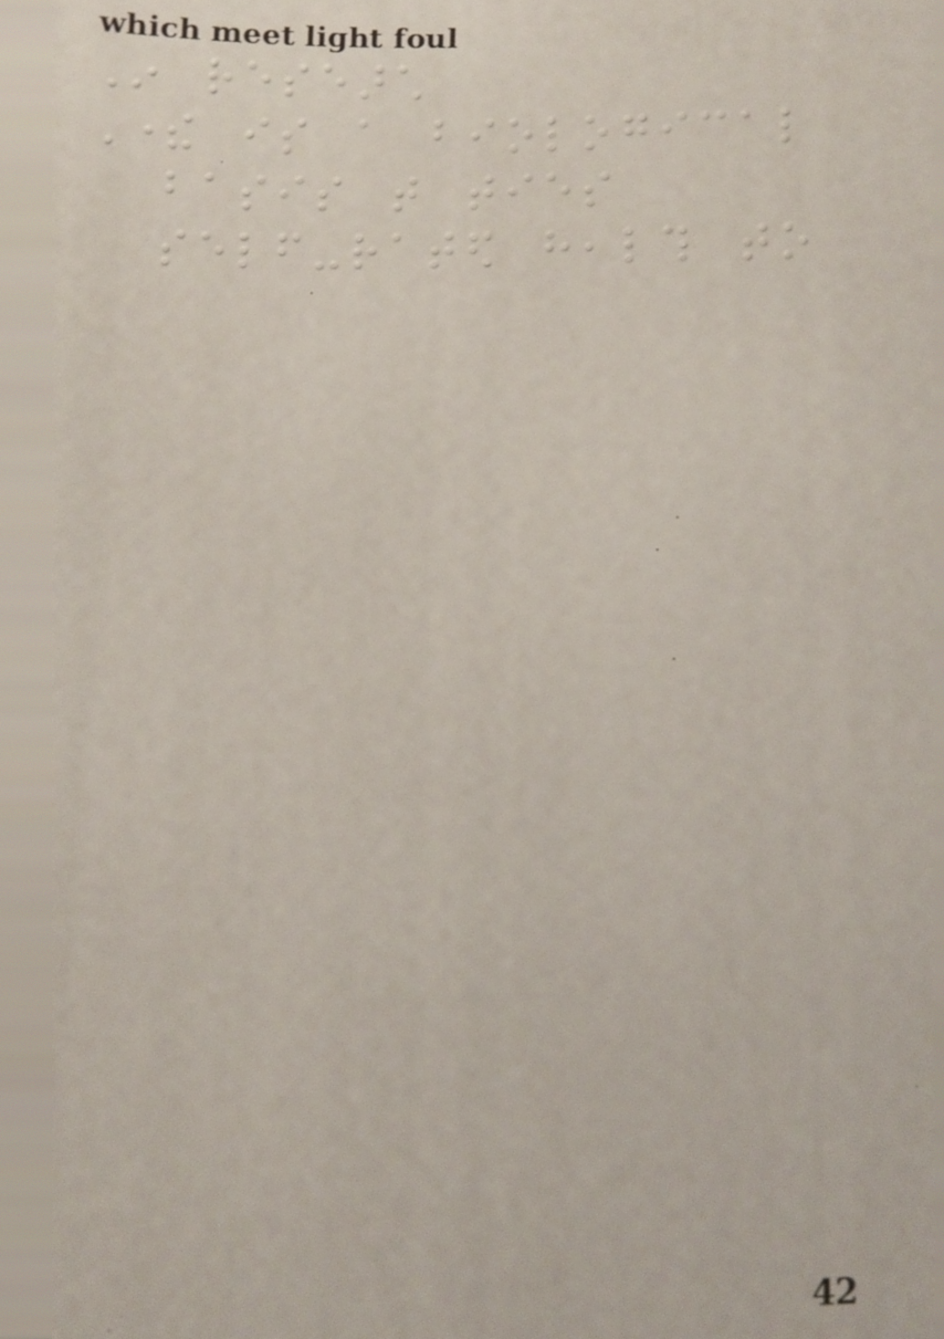In research
There is a biological
basis that ties
self-rated health to
